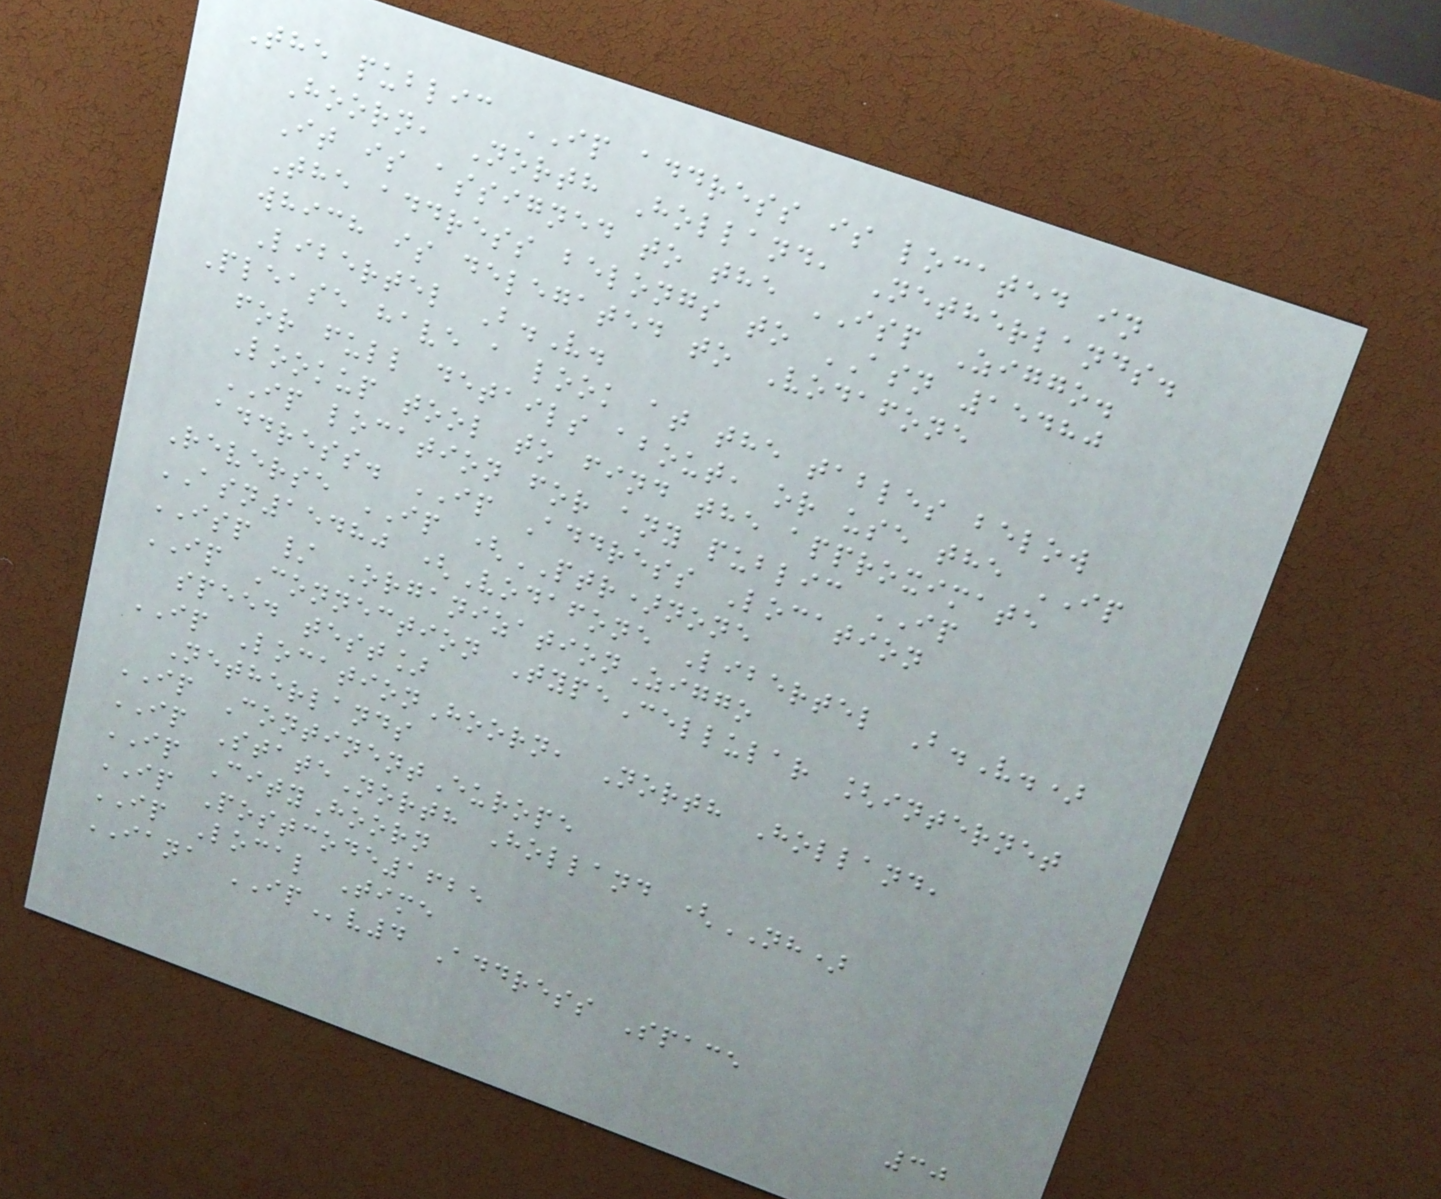The public IP address is located in
Hoorn, North Holland, Netherlands.
It is assigned to the ISP Ziggo.
The address belongs to ASN 15480
which is delegated to Vodafone
Libertel B.V.
Please have a look at the tables below
for full details about, or use the IP
Lookup tool to find the approximate
IP location for any public IP
address. IP Address Location
Reverse IP (PTR)none
ASN15480 (Vodafone Libertel B.V.)
ISP / OrganizationZiggo
IP Connection TypeCellular [internet
speed test]
IP LocationHoorn, North Holland,
Netherlands
IP ContinentEurope
IP StateNorth Holland (NH)
IP CityHoorn
IP Postcode1625
IP Local Time
IANA IPv4 Address Space
30
